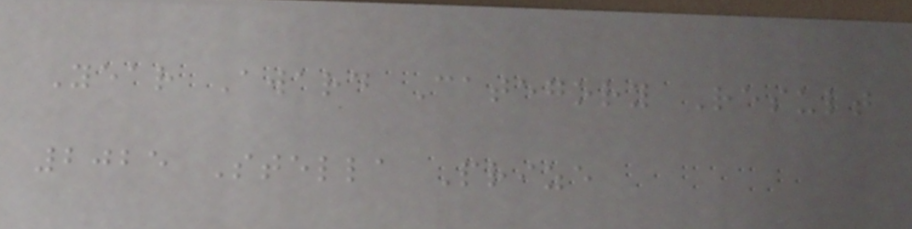Year Award Category Result
2025 Stella Prize
